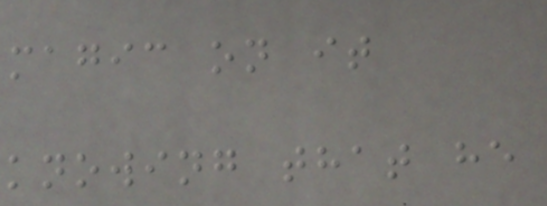magic on it
knowing that he
